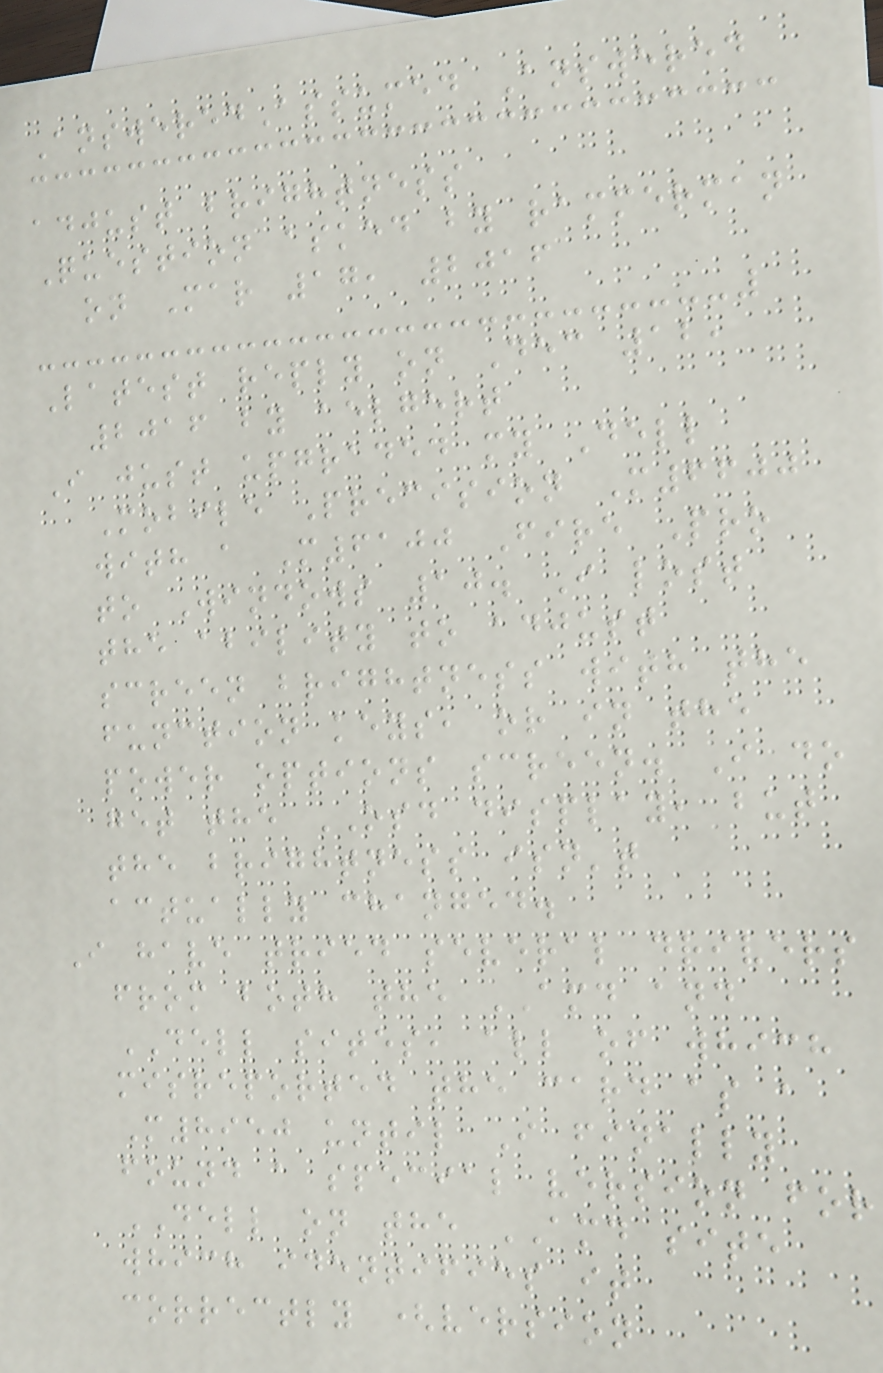AnsweredAssumed Answered
adjust brightness
Question asked by rammerman
on Mar 17, 2016
Latest reply on Dec 12,
2016 by aelgert
I just upgraded my Dell
Mobile Precision M6600
with a M6100 Fire Pro
to Windows 10. I lost
the ability to adjust
screen brightness with the
function keys, or in the
power options screen. I do
get the OSD display, but
the brightness isn't
actually changed.
I have tried several drivers
from both the AMD and
DELL sites, all of which
misreported the card as a
M8950 until I finally
found a special version for
DELL on the AMD site
which identifies it
correctly (version
